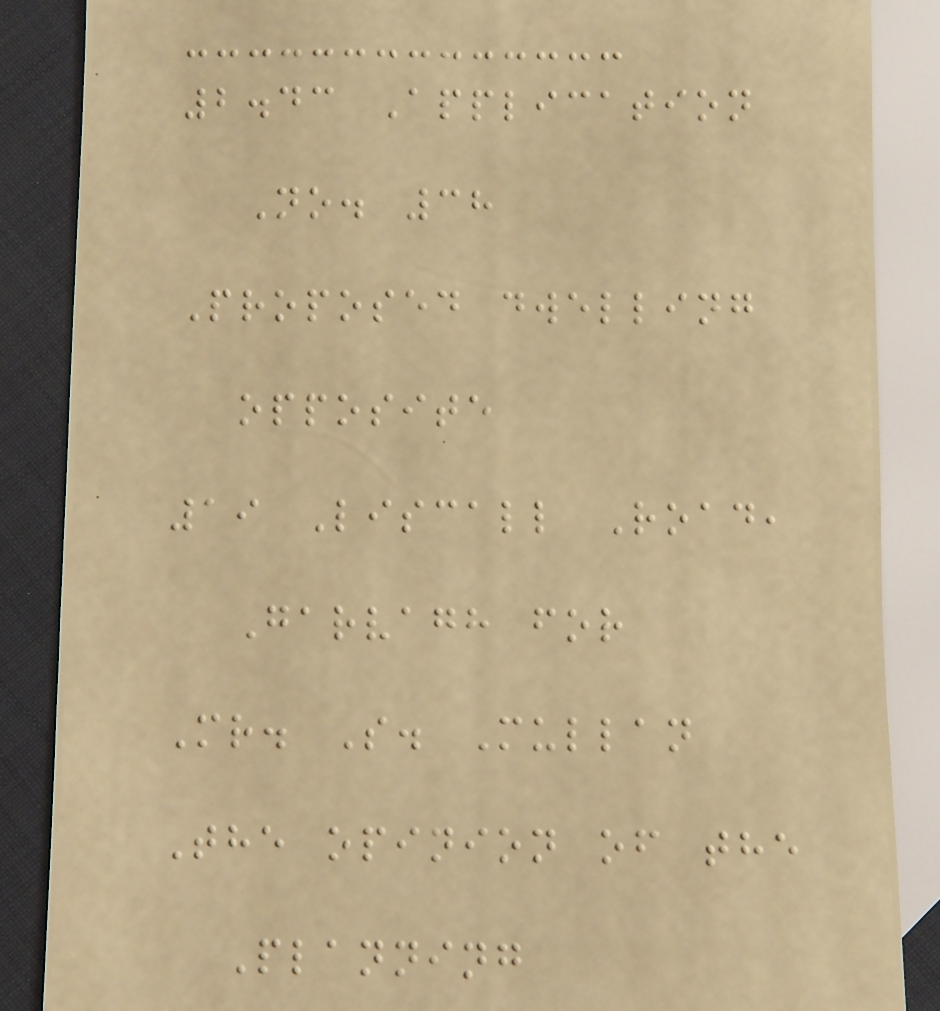2.43 Application
No. 38
Proposed dwelling
opposite
19 Liscall Road,
Garvagh for
Mr. S. Mullan
The opinion of the
Planning
